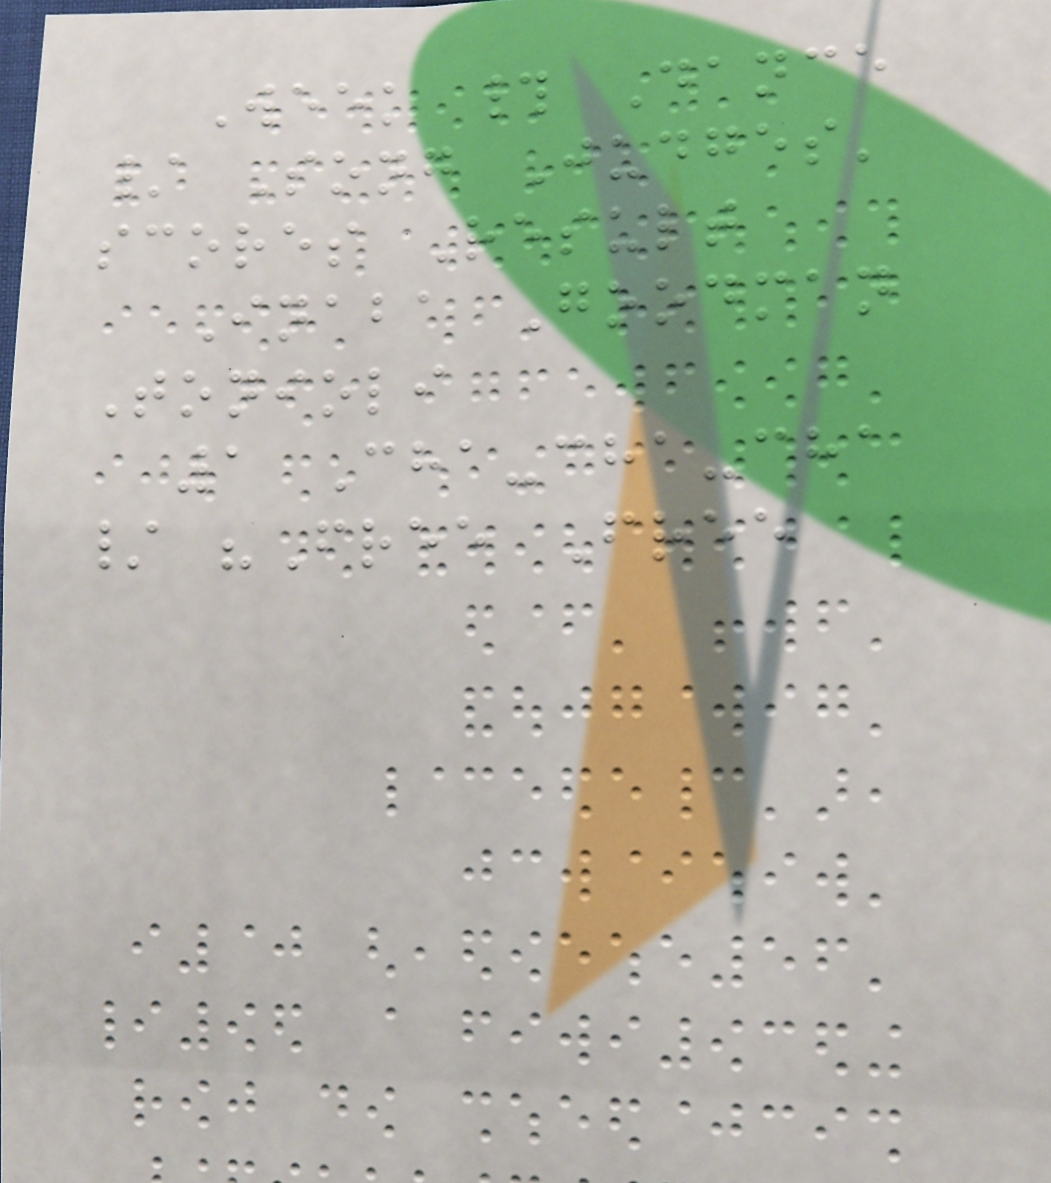Week # Dance
/ Song Judges'
scores Result
Inaba Goodman
Tonioli
1 Cha-cha-cha
/ "Free Free
